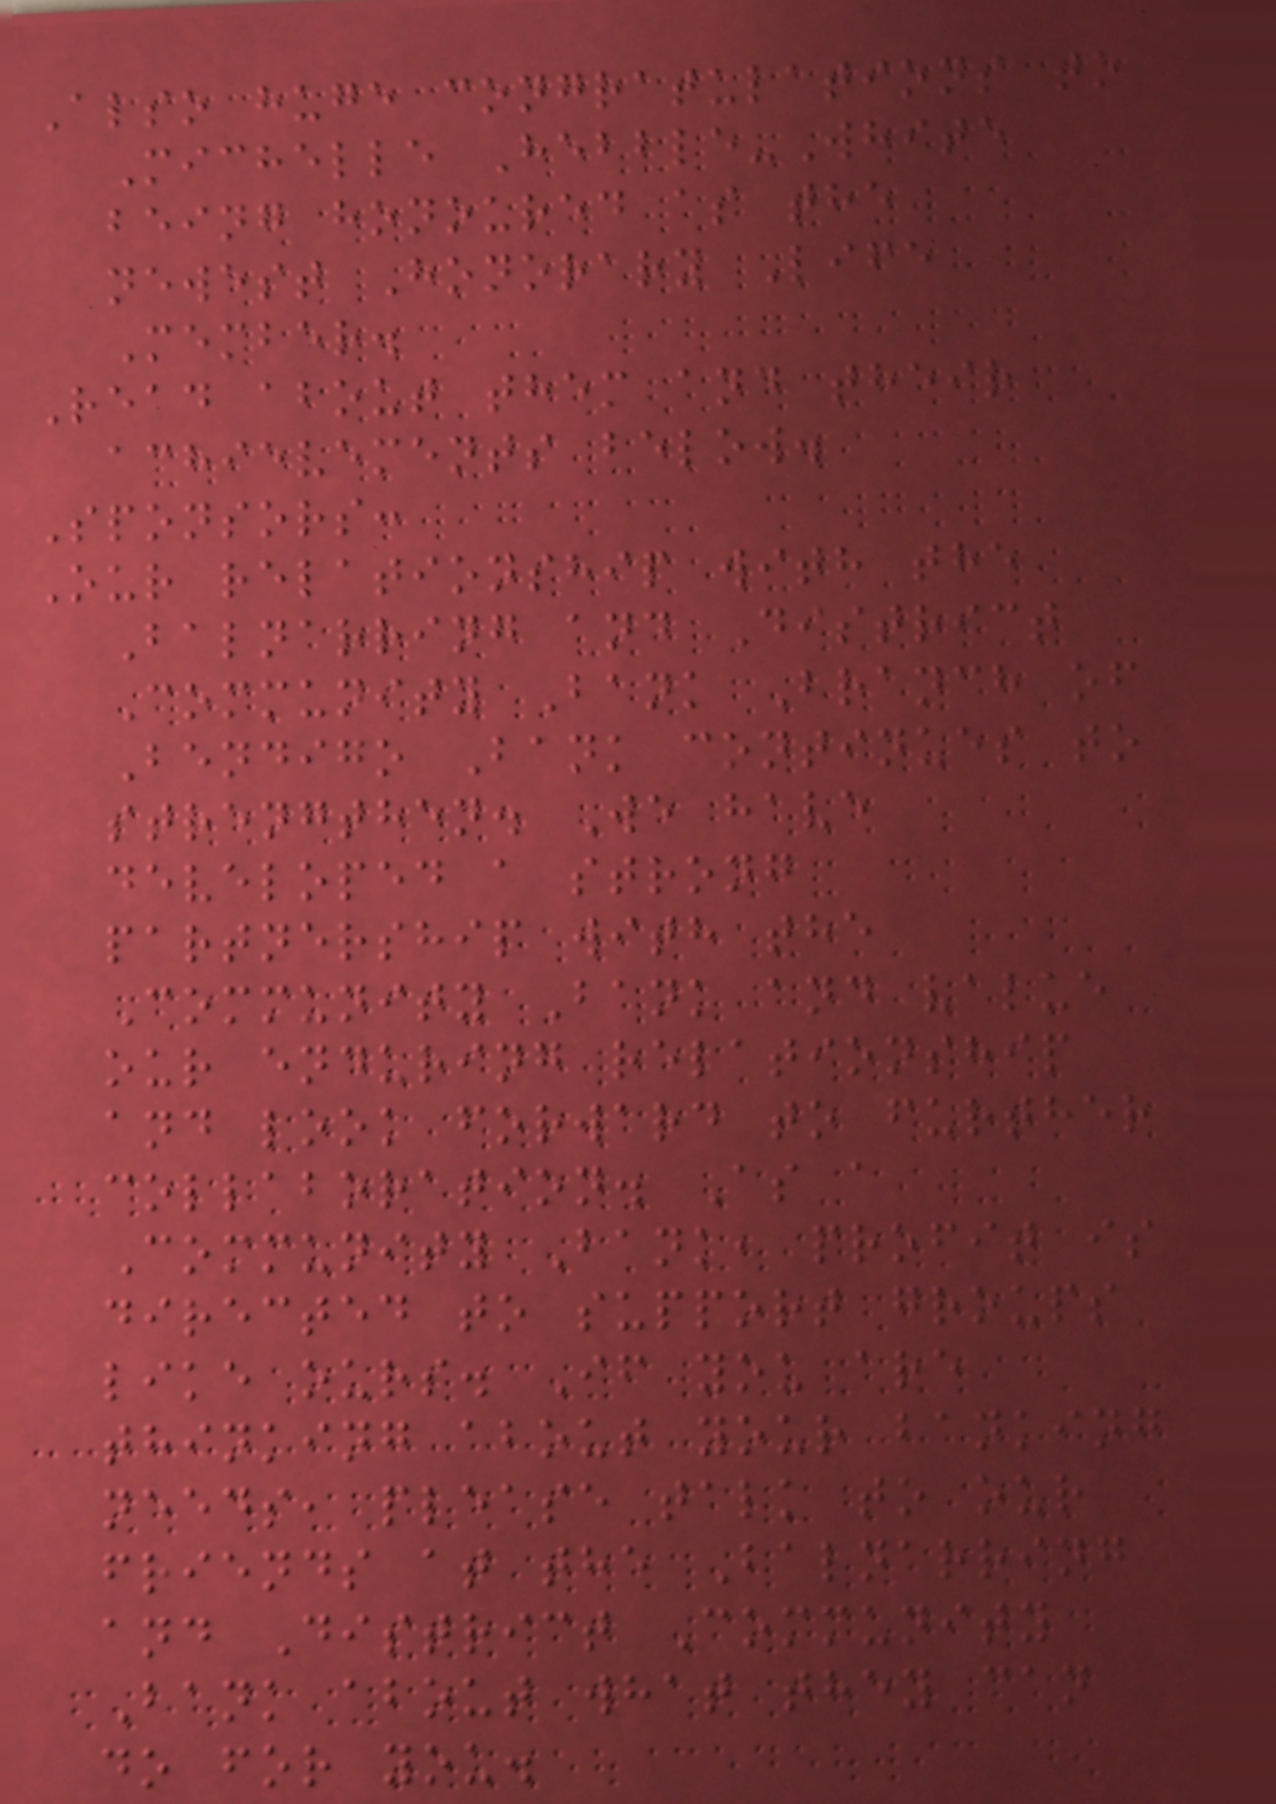Also huge congratulations to
Michelle Hebble-White
being honoured as the
newest Honorary Life
Member.
Read about them and their
achievements below.
Sponsors:
Our relationship with the
Balnarring and District
Community Bank Branch of
Bendigo Bank continues to
strengthen. We have
developed a strong
partnership with the
Community Bank and value
our enduring relationship
and look forward to further
collaboration. As a
Community Bank, profit is
directed to support groups
like ours. If you are
thinking about your banking
needs, please talk to our
friends at the Balnarring
and District Community
Bank about what they can
do for you.
